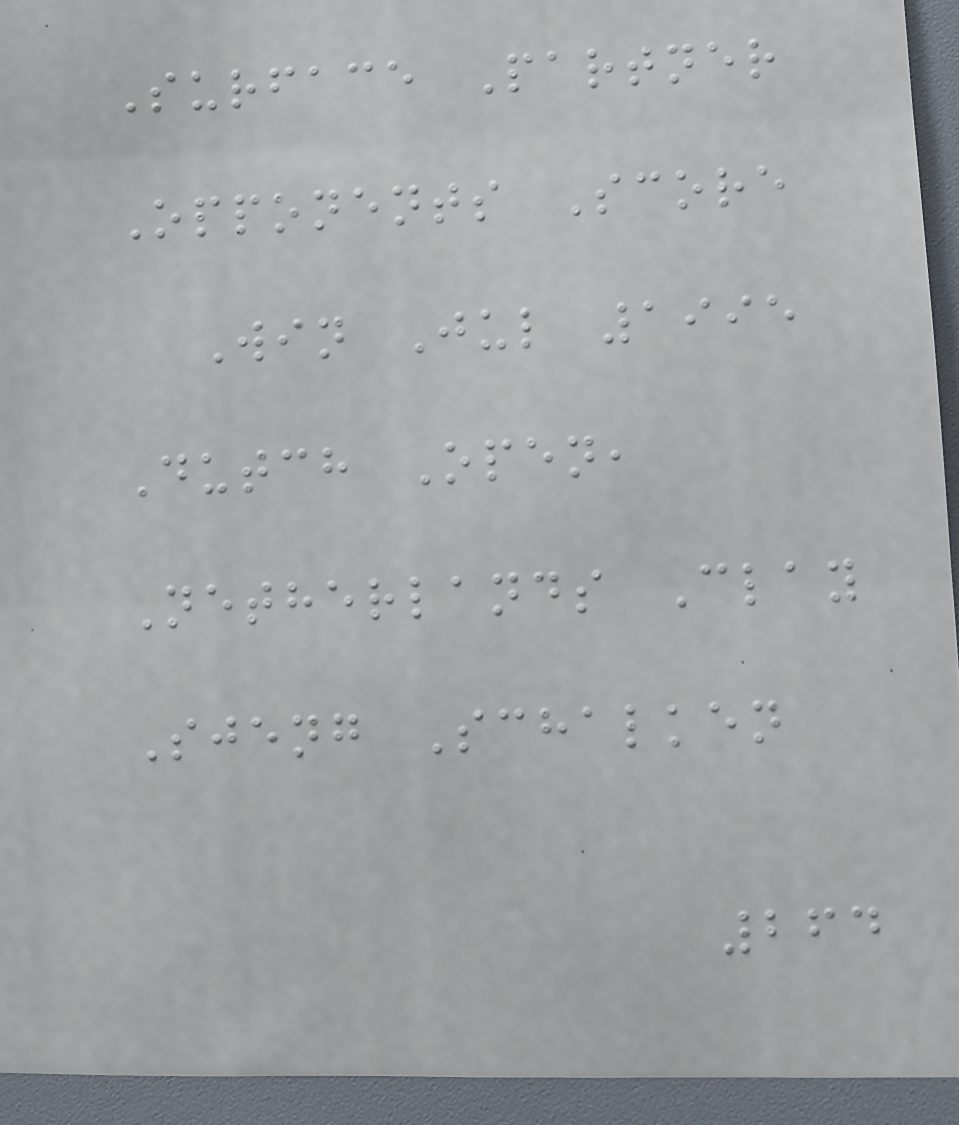Surface Partner
Opponents Score
Win Jul 1995
Dutch Open,
Netherlands Clay
Sjeng Schalken
264
